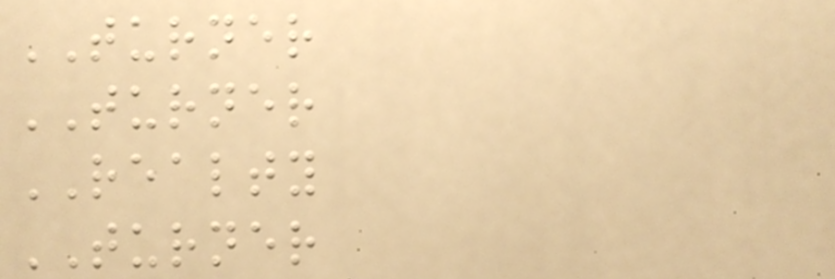TURNER
TURNER
REALTY
TURNER
